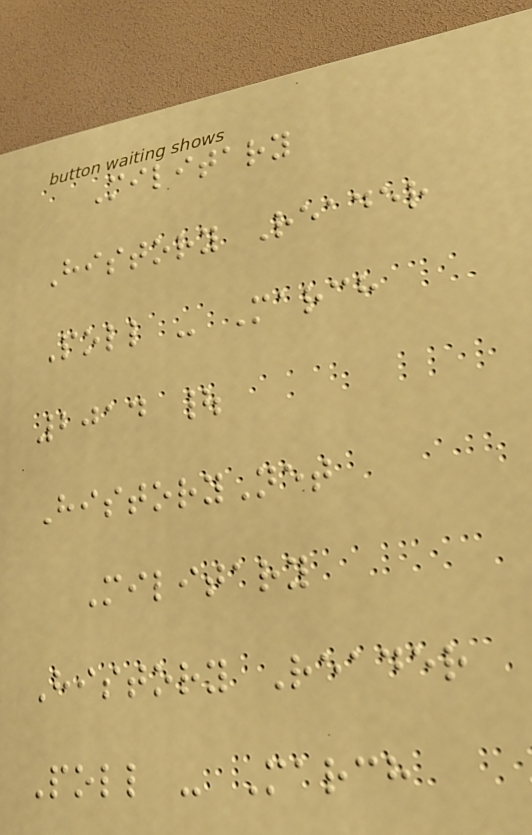Military
History Reader
Poll - March
2014 |
HistoryNet
Military
History Reader
Poll - March
